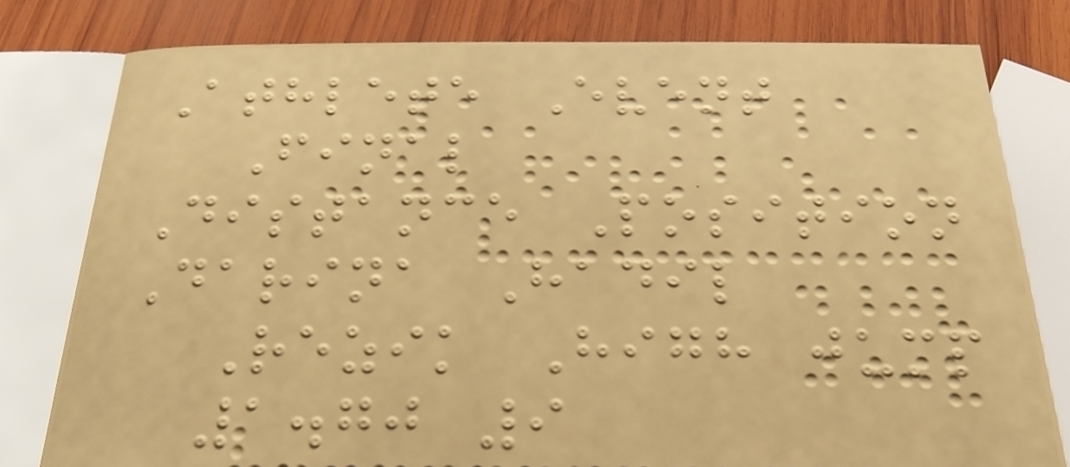Athlete Event
Final
Distance Position
Darina Hadil
Rezik High jump
1.70 9
